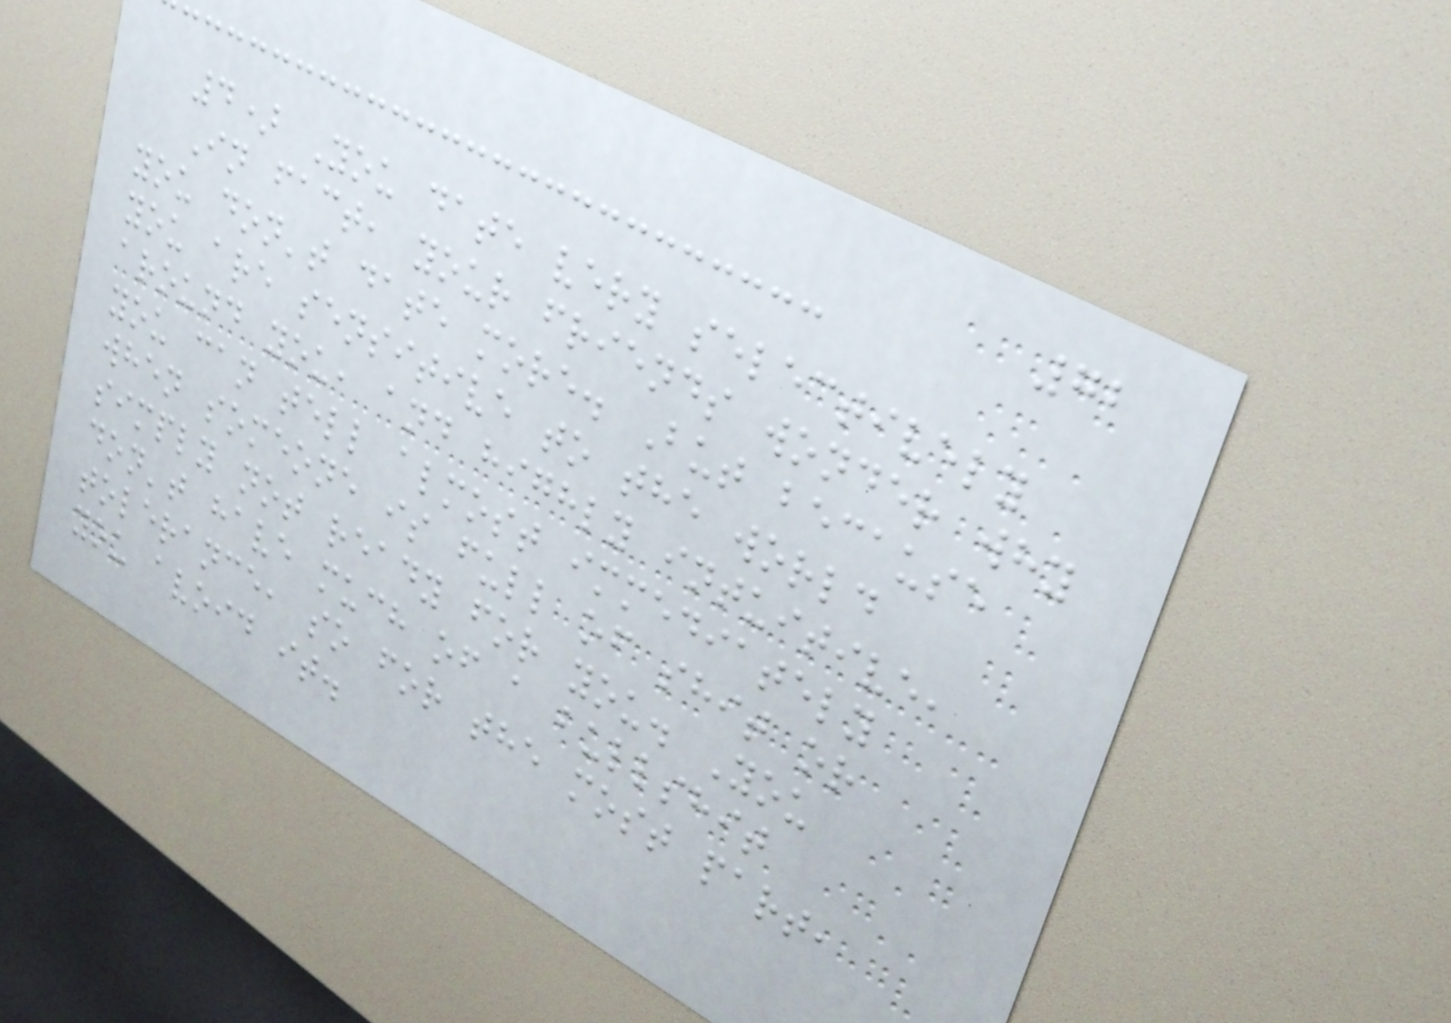72
4) You date very selectively
In fact, your friends wonder why
you don't date more. But because
you are sensitive to the world
around you, and highly intuitive,
you can tell almost immediately
when someone is full of shit or
simply not ready for you. You
don't have much of a bullshit
tolerance, so for the most part,
you avoid it.
